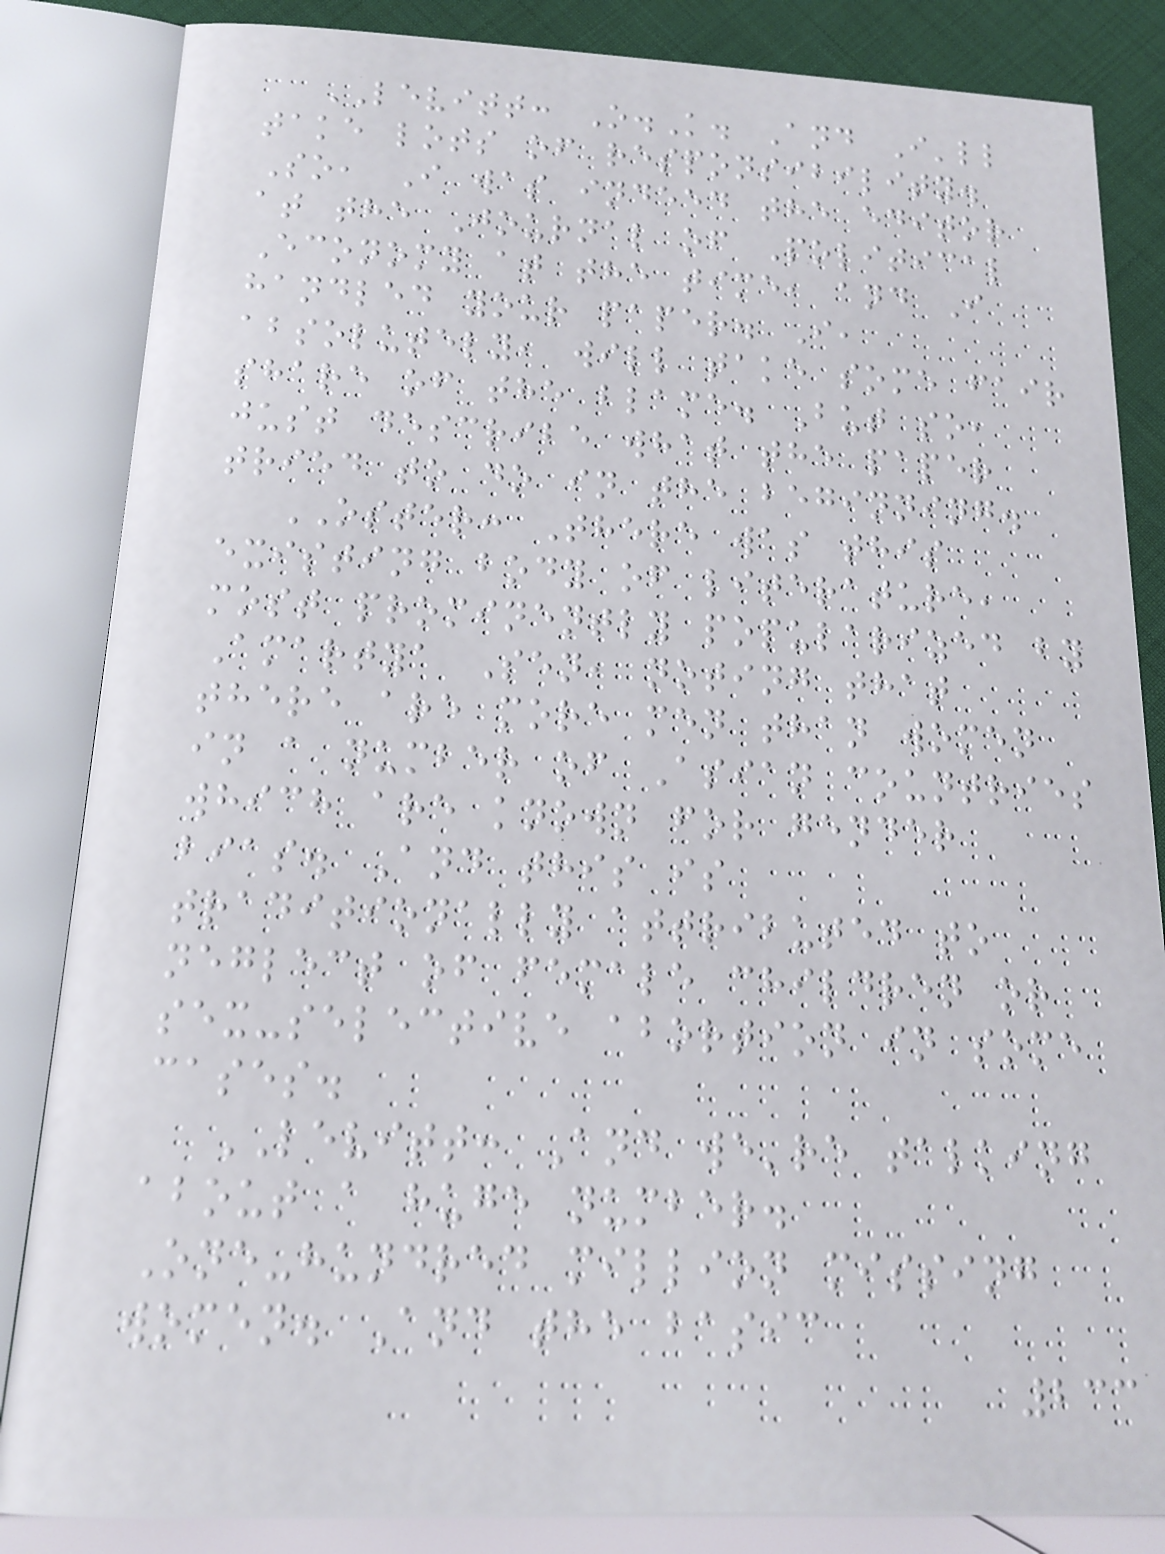LEVITT: O.K. And I'll
take lots of responsibility.
So, I was indeed the editor
at the Journal of Political
Economy at the time, and I
handled your paper. I,
absolutely, will take some fair
share of the blame. But so,
just describe what the paper
tried to do in the beginning.
OSTER: There was this
existing body of literature,
most prominently popularized by
Amartya Sen, noting that
there are more men than women
in a number of Asian countries
which are known for gender
bias. And this is
traditionally attributed to
neglect of female children or
sex-selective abortion in some
cases.
LEVITT: And we're talking
about a huge number.
One-hundred million missing
women. And the basic
233
